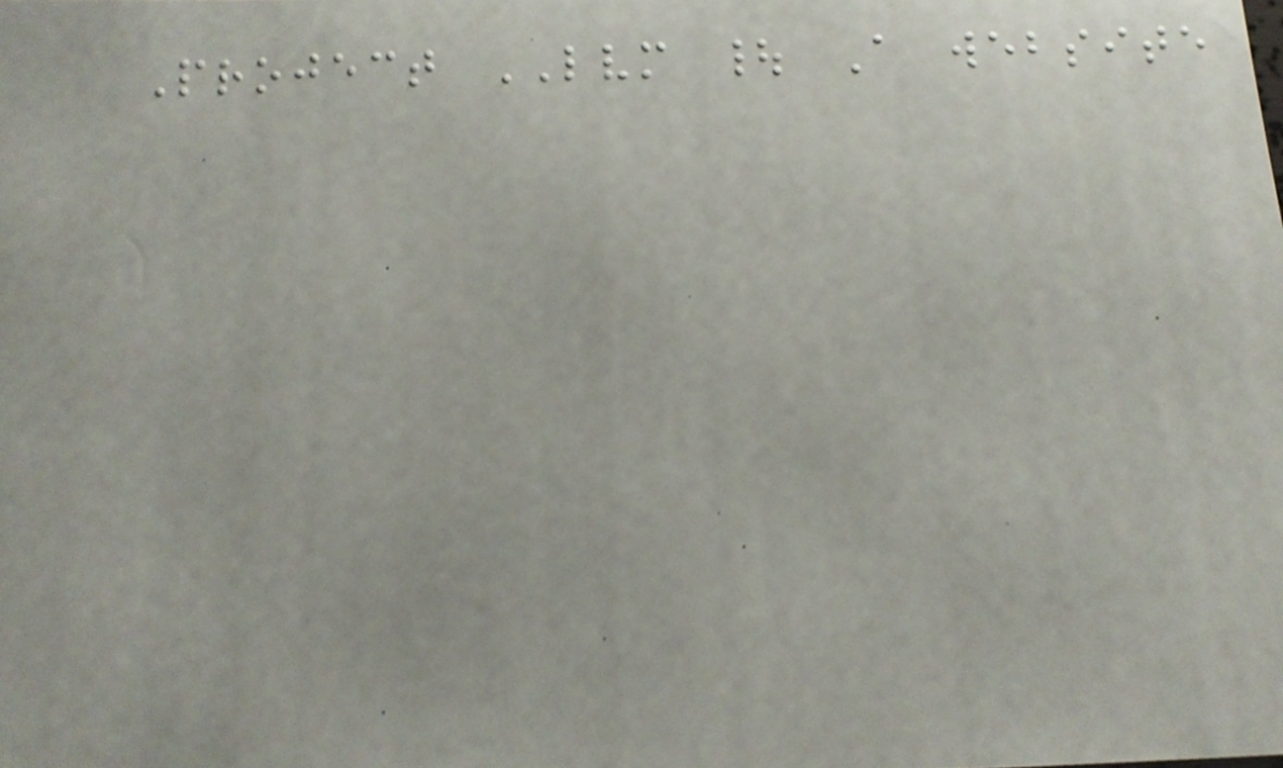Project LVM | A website
